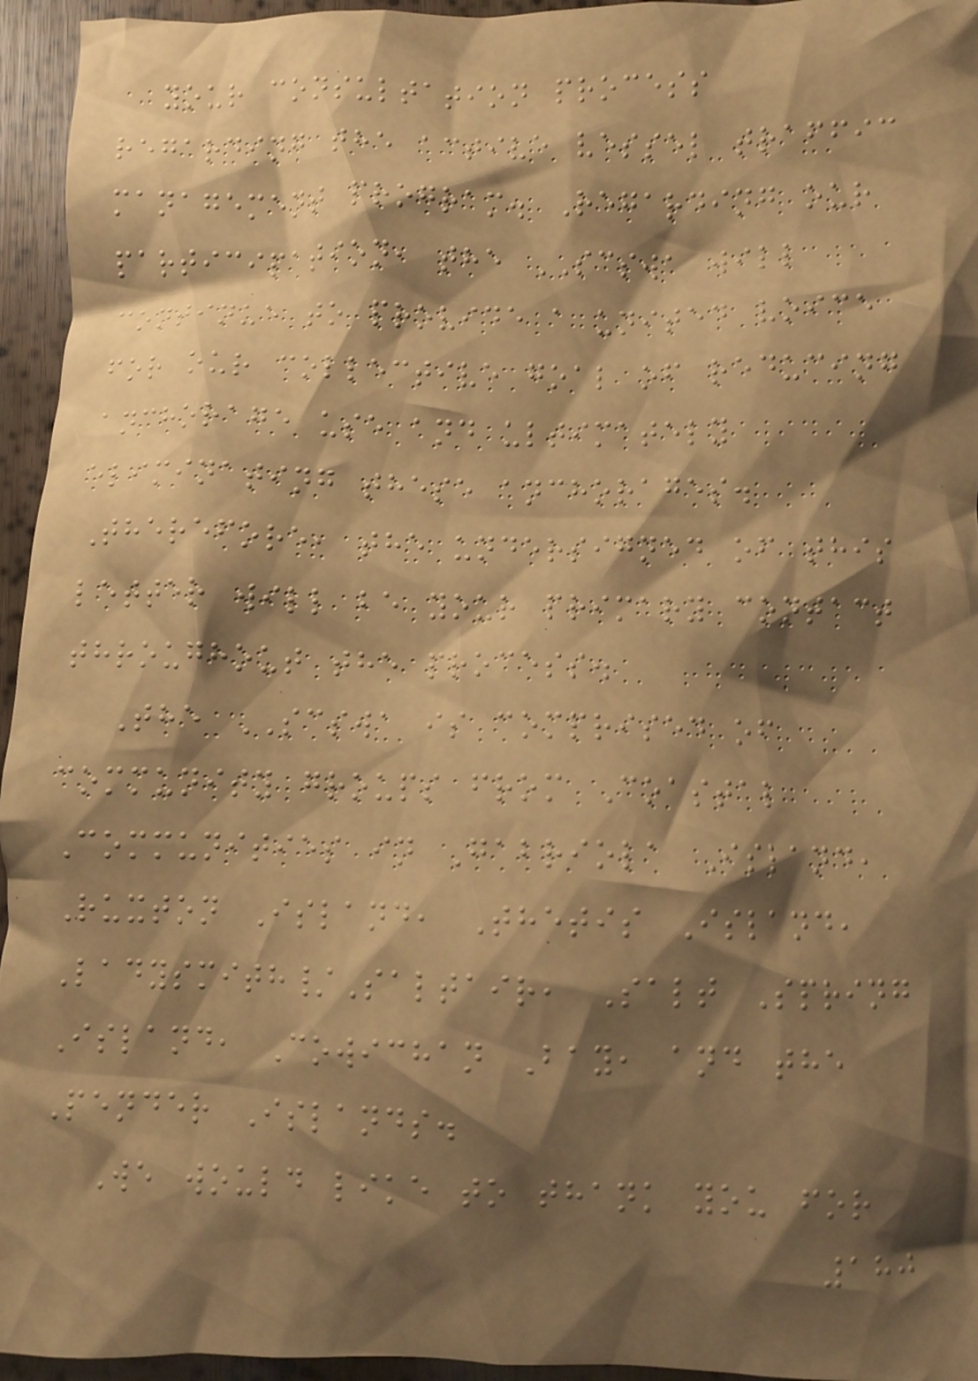your consultation process
regarding the active vessel traffic
management program. Regarding our
participation, the SCSWA will
continue to provide a united voice
for our collective goal of reducing
anchorage use and ultimately
eliminating these anchorages.
Therefore, the undersigned of this
letter will be your primary contact
throughout the process.
The SCSWA is comprised of
community groups from Coastal
Communities in Gabriola Island,
Ruxton Island, Thetis Island,
Ladysmith/Saltair, Salt Spring
Island, Cowichan Bay, and the
Pender Islands.
We would like to thank you for
180
